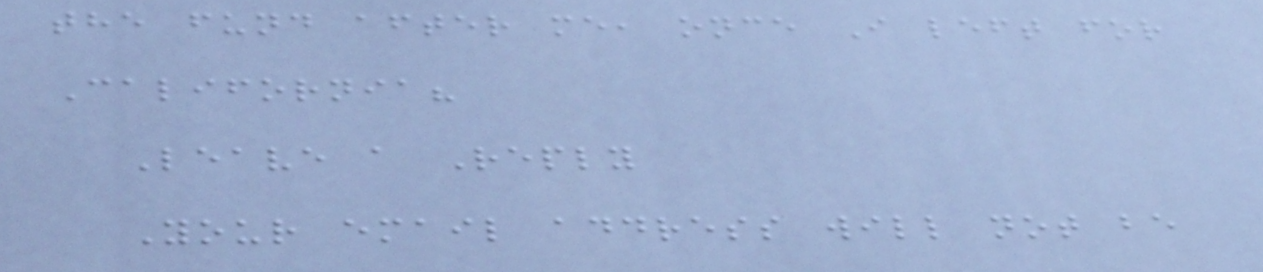the fund after me, once I left for
California?
Leave a Reply
Your email address will not be
